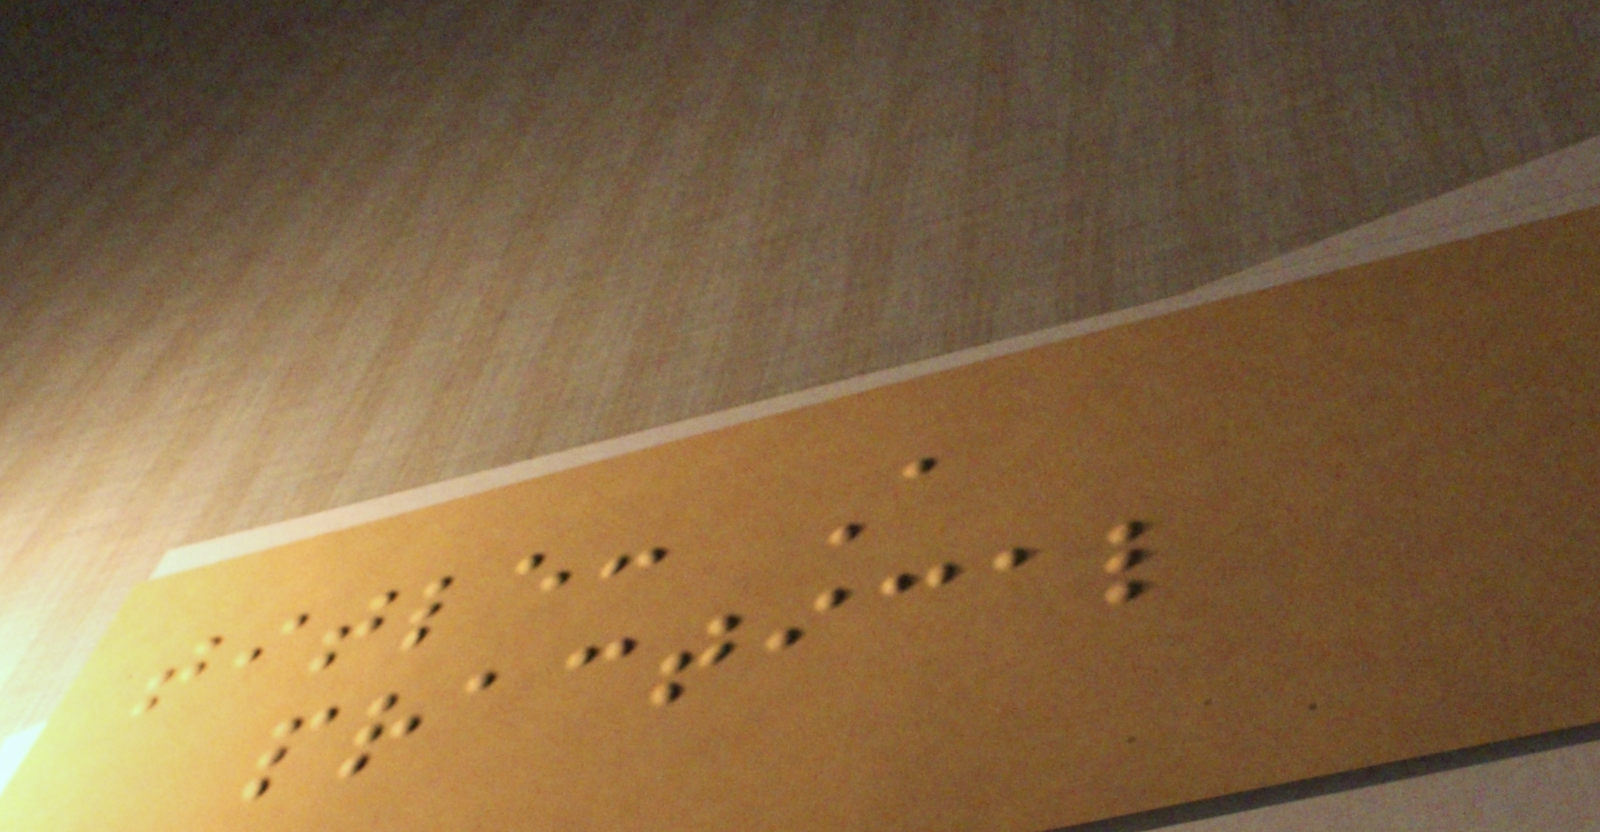title: A
practical
